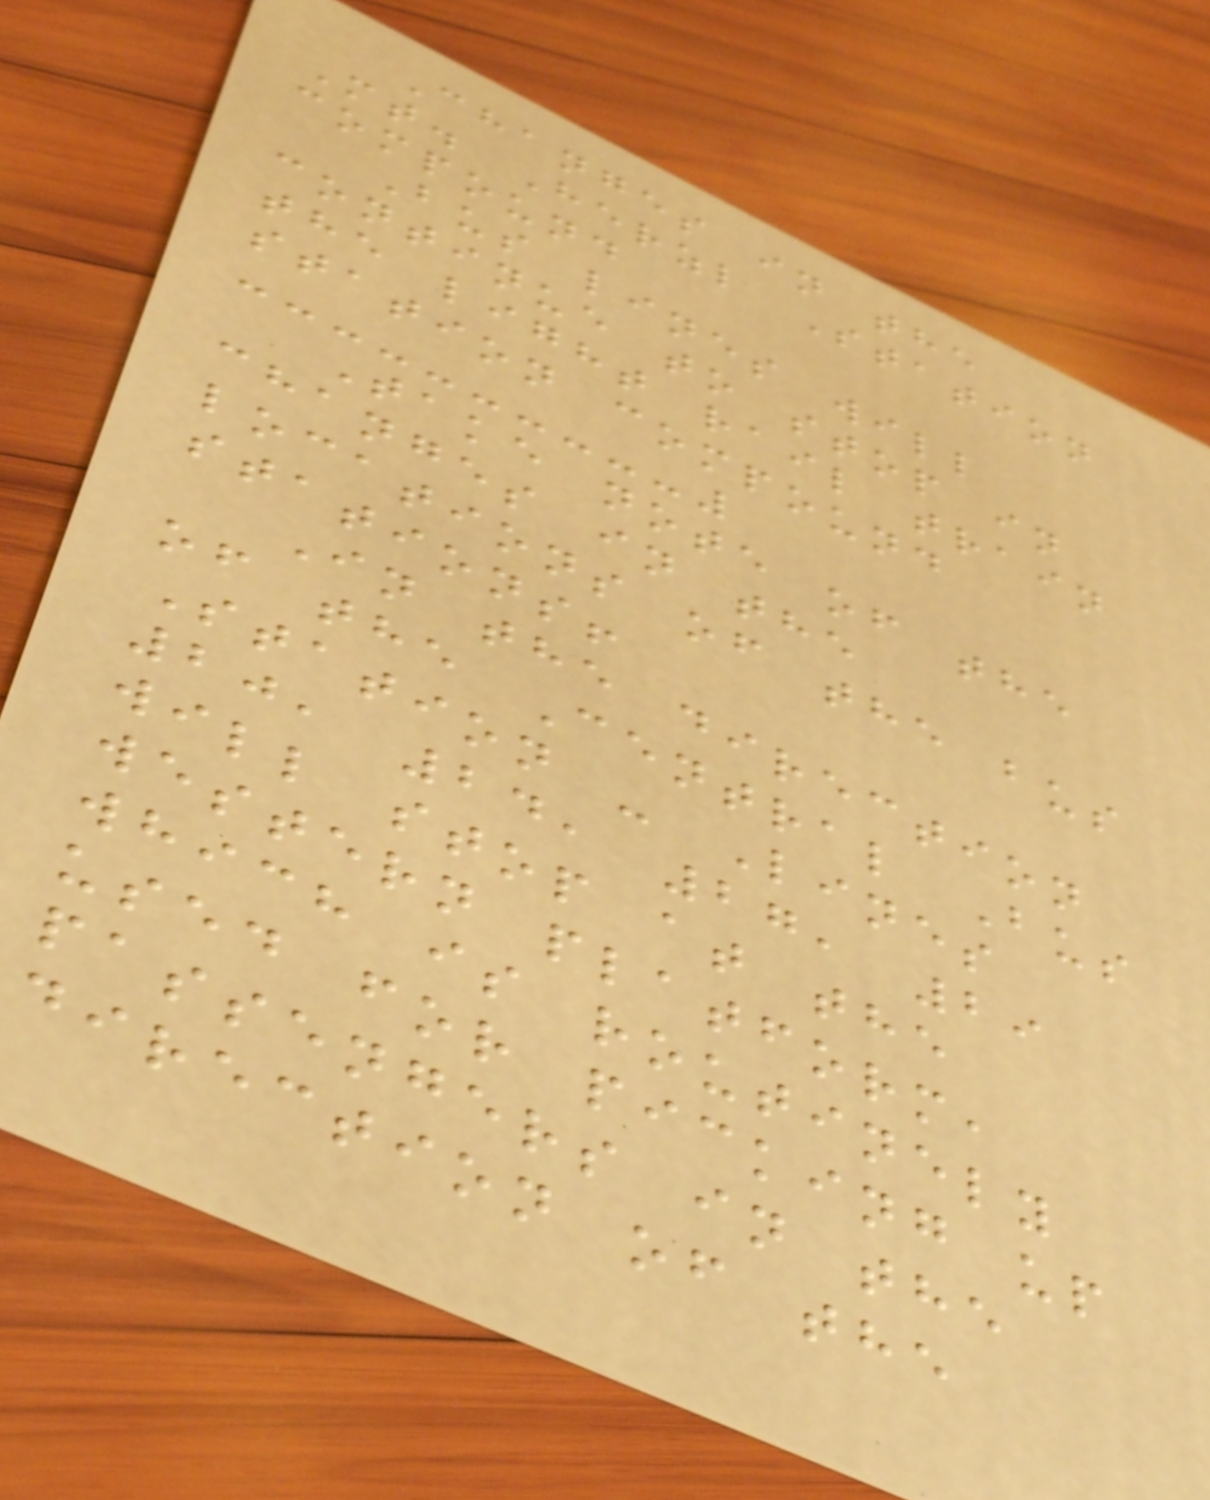Changes in the
Mt. Herzl Station
compound
Bus lines will
continue to stop in
the light rail train
station compound
Take note of the
changes in the
locations of the bus
stations!
In the direction
of the Central Bus
Station - Lines
20, 24, 27, 29
will stop at the
western platform,
which is routinely
used for picking up
passengers in the
direction of the
